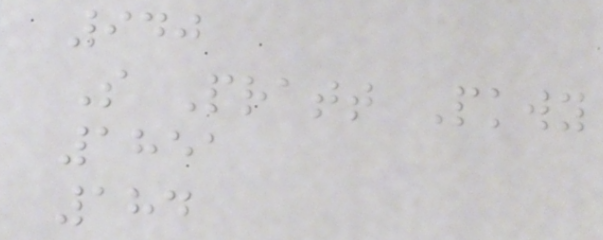940
S Pratt Pkwy
1851
184
